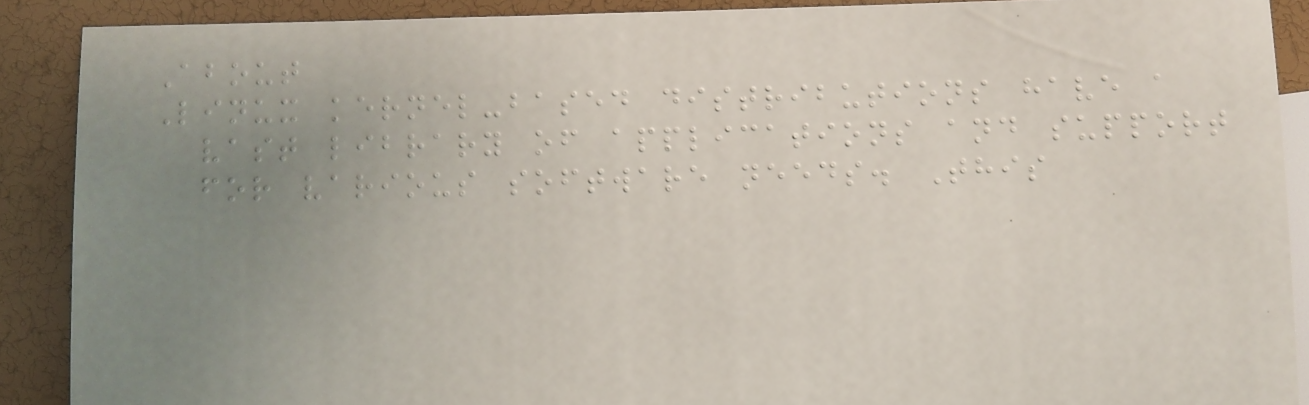About
Linux kernel-based distributions have a
vast library of applications and support
for various software needs. This
